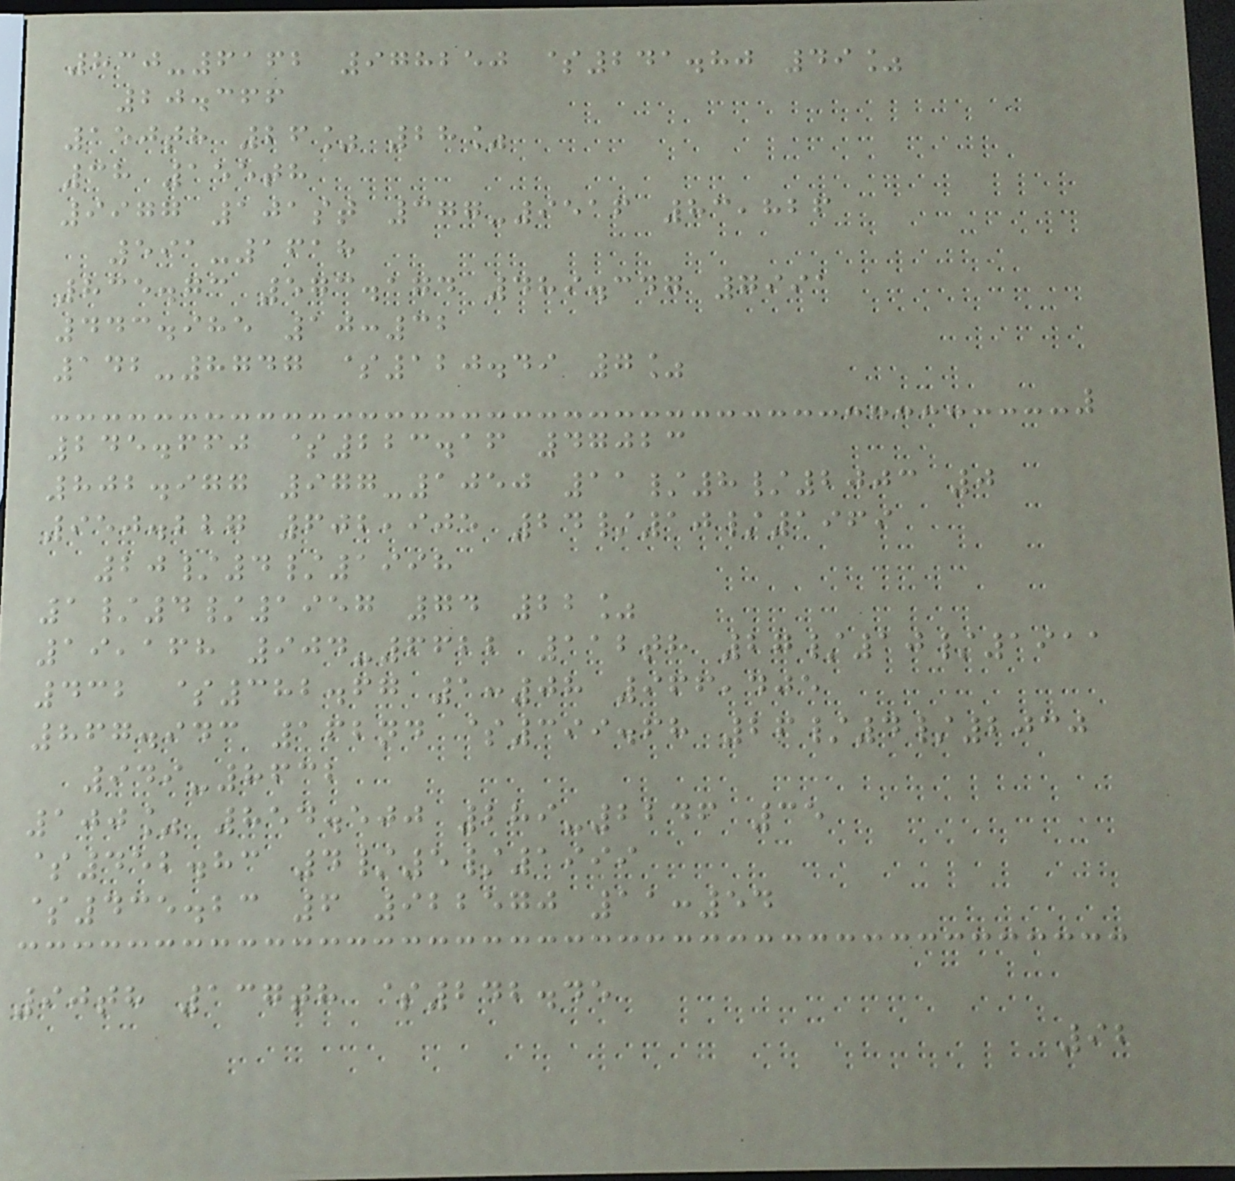830-6162 978250 $241.80 49%
20.366
150th 26% 28%
38 155th
9977 101st 377-9516 83,826
591-1618
835.73 573.174 489.347 7991
443.985 10:32
142-8747 $120.49 7%
245.660 $223.16 47023
802.977 977-1050 11/8/2003 0
950.227 602,905 24/10/1969
20/4/1998
1/4/1957 74 22%
19,168 904-6622 112th 27/10/1911
432 $382.67 1:08 966,405
867.943 162nd $399.68 26/4/2030
949-8632
100% 854.500 289-2246 35
$452.83 4/5/1999
$435.23 6 922570 11:54
90th 137th $242.45
92
